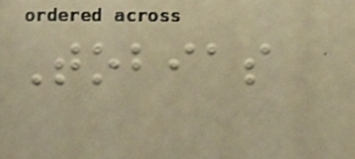Tobias
